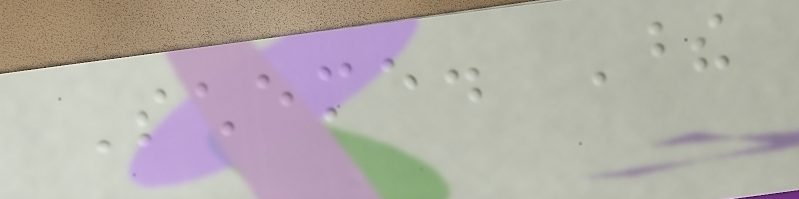Scheme. These
